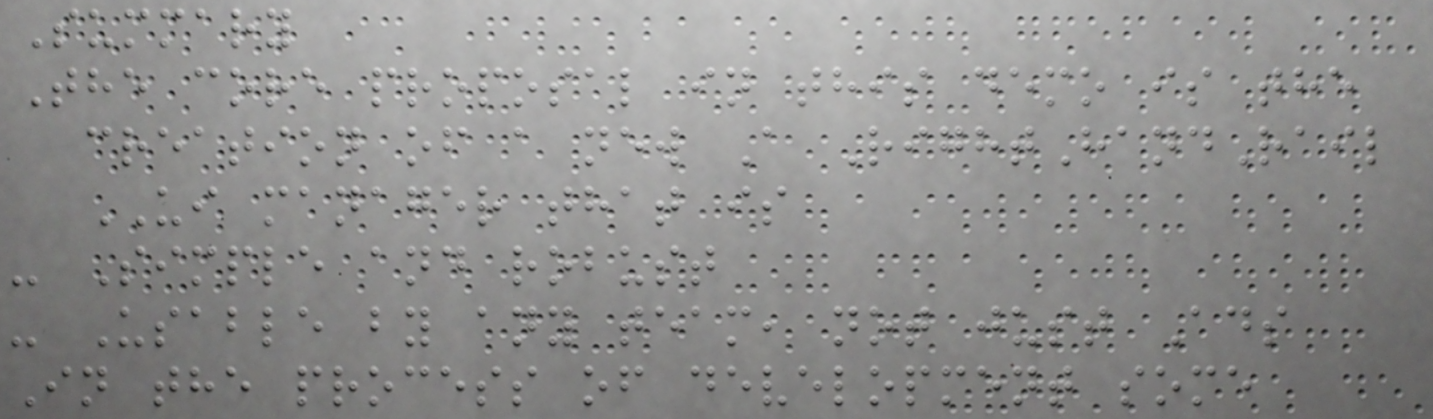Summary
The core proposal in this demo is the
creation of a new A RightHandRail
UI manager that is
- Simple and robust
- Usable by any team, not just Ads
In the process of development some
